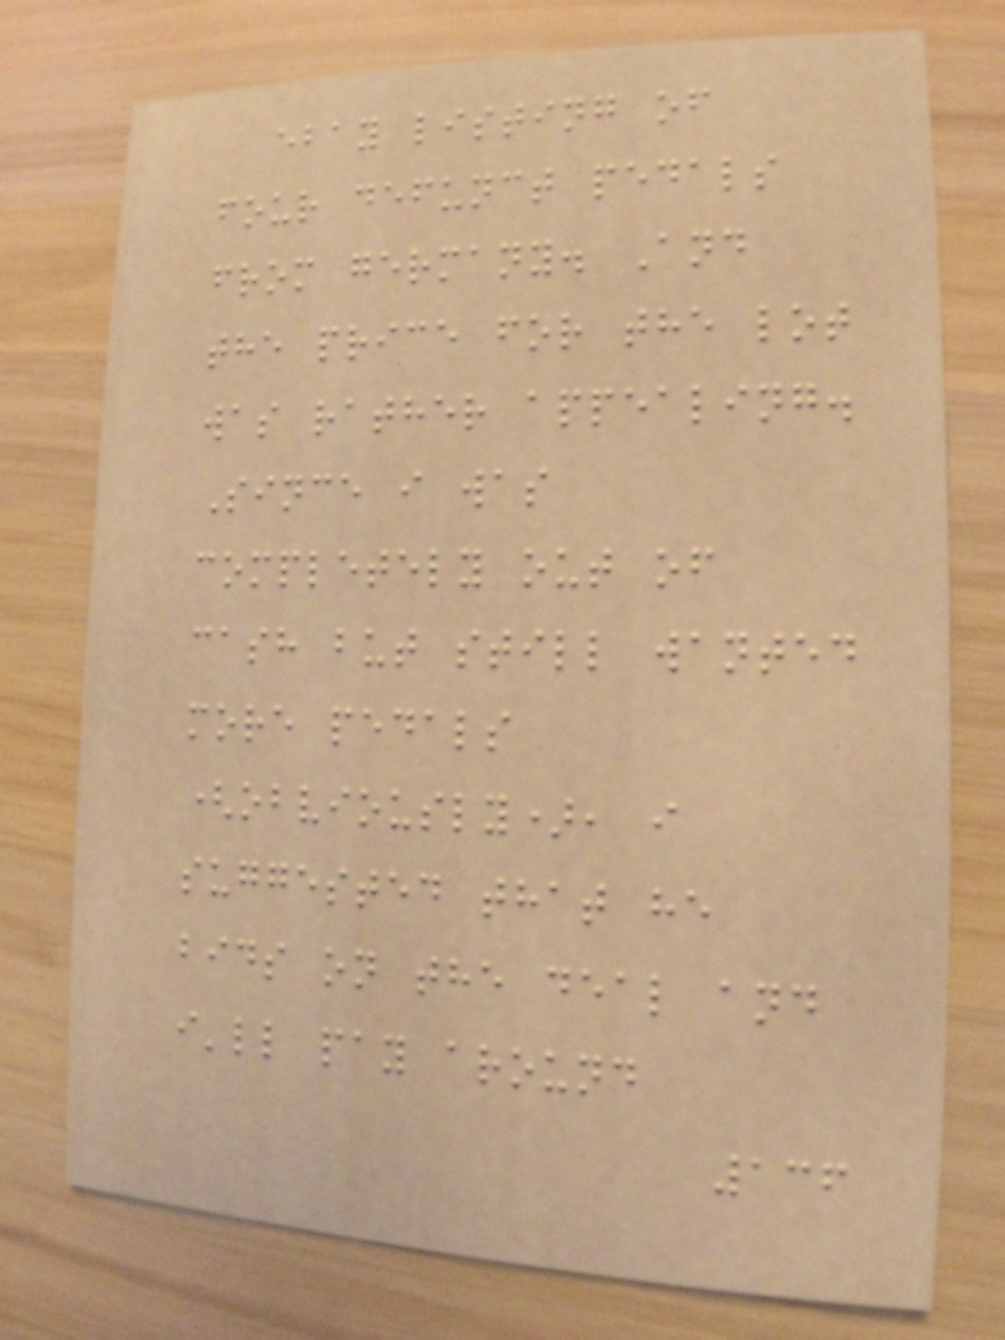ebay listing of
four defunct pedals
from germany. And
the price for the lot
was rather appealing.
Since i was
completely out of
cash but still wanted
more pedals
(obviously), i
suggested that he
bids on the deal and
i'll pay around
136
